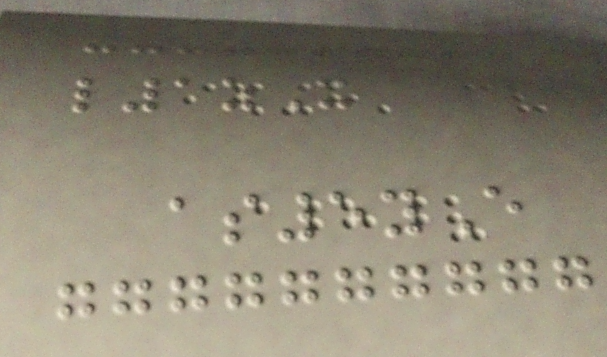l1zX
as5yE
